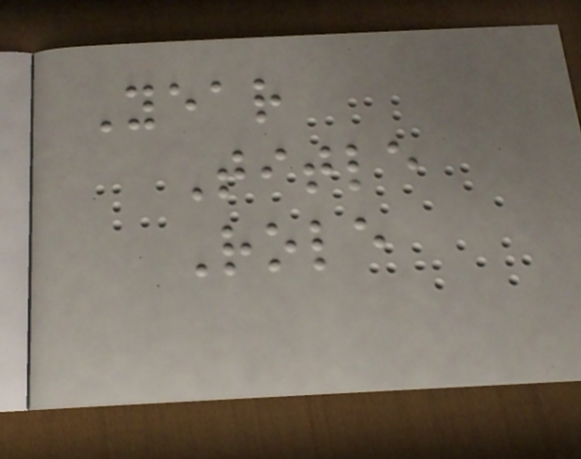Year
Title
Role
